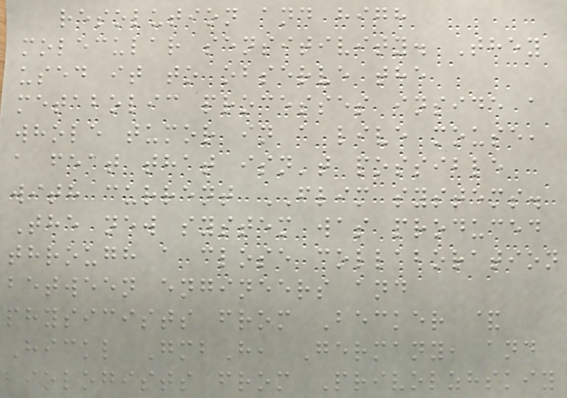resolution and high
molecular sensitivity. They
used it to observe the
metabolic processes inside a
whole tumor in a live mouse,
a feat that isn't possible
with current FLIM systems.
The new system was produced
through a close collaboration
between engineers and
physicists from Becker &
Hickl GmbH, Germany, and
biologists from Privolzhskiy
